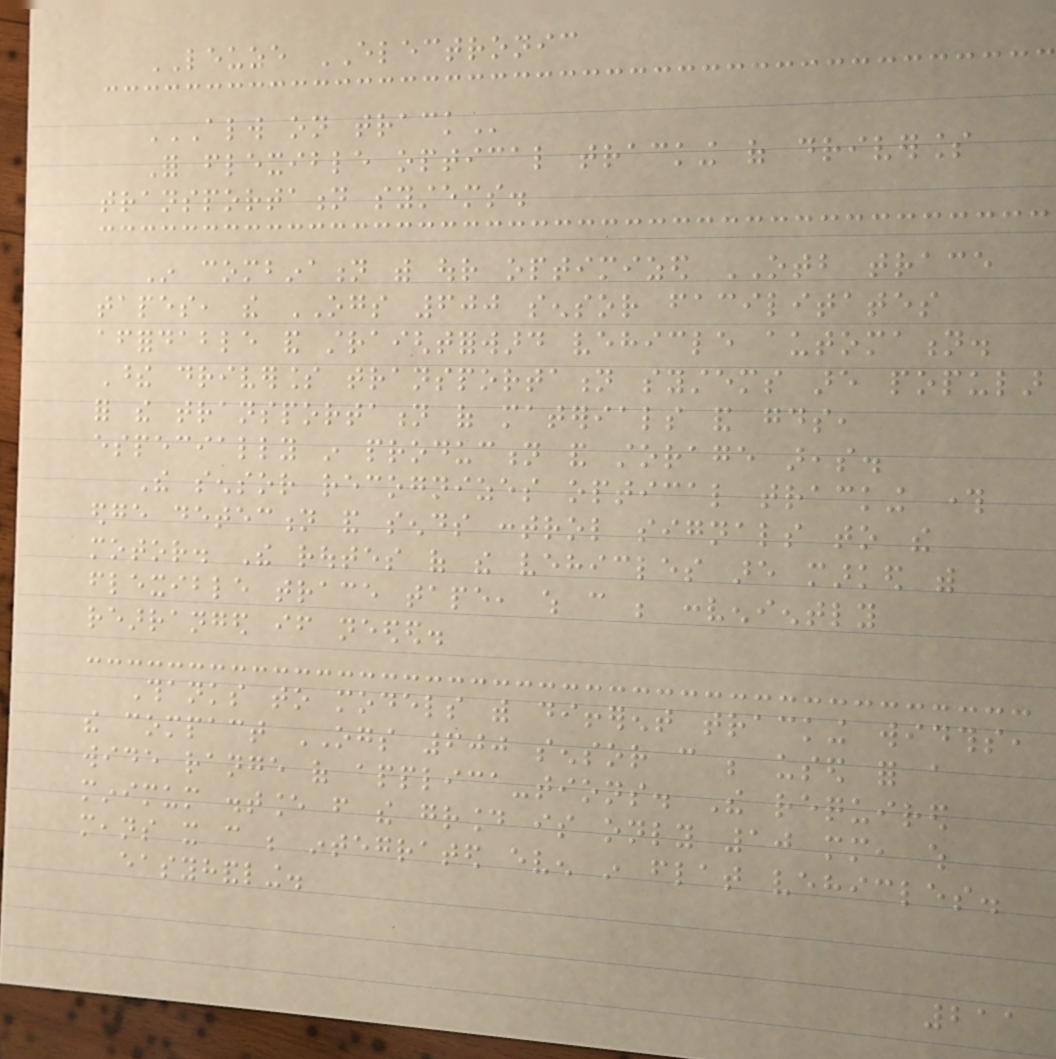LEUZE ELECTRONIC
ALWAYS ON TRACK
For flexible optical tracking of driverless
transportation systems.
In combination with our optimized OTB trace
tapes, the OGS 600 sensor facilitates
affordable and straightforward vehicle automation.
These driverless transportation systems are popular
for the transportation of materials and goods,
especially in production and storage areas.
The sensor recognizes optical tracking through
edge detection and sends control signals to the
motor. The routes of the vehicles are marked with
flexible trace tape, which can be conveniently
rearranged if needed.
Thanks to models with different tracking widths,
the compact OGS 600 sensor can be used for a
wide range of applica-tions. The required
minimum distance from the ground is only 10 mm, which
means it can be integrated even in flat vehicles.
easyhandling.
211
